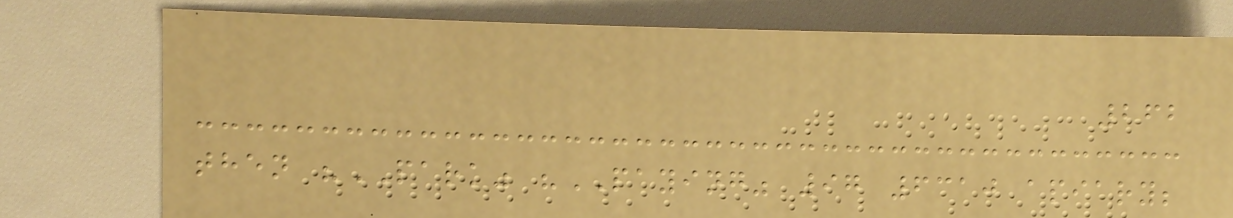262
then "PARK" "PAYING" 97 6310 apiary;
